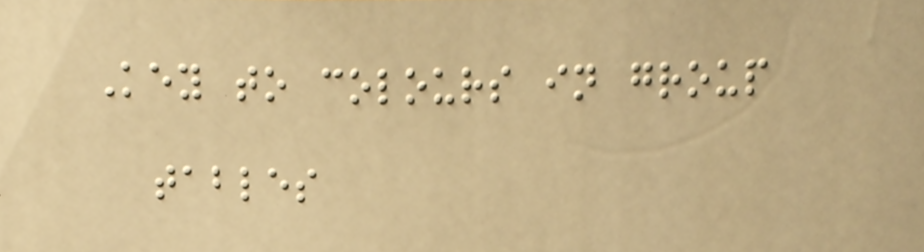Key to colours in group
tables
